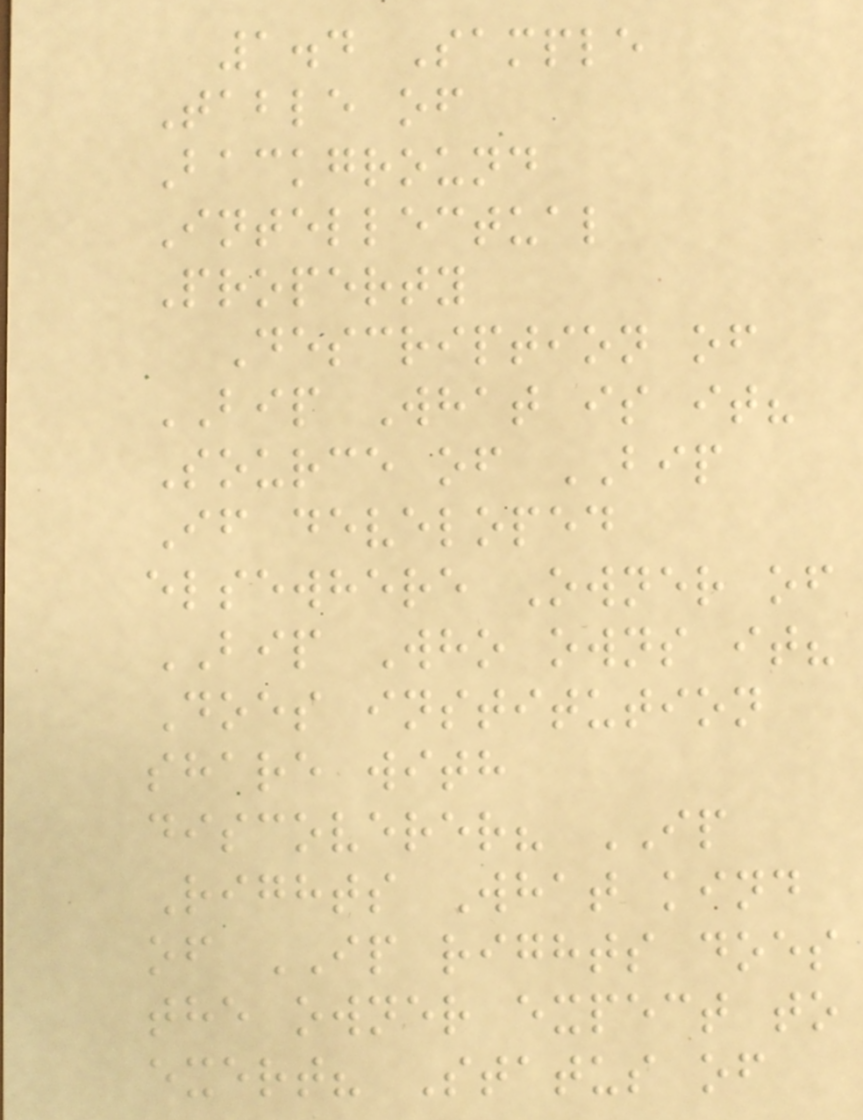1.4 Sample
Table of
Background
Intellectual
Property
Description of
BIP What is it?
Source of BIP
If developed
elsewhere Owner of
BIP Who owns it?
Does institution
share with
discoverer? IP
Rights What kind
of IP rights does
the owner expect to
exert? Status of
